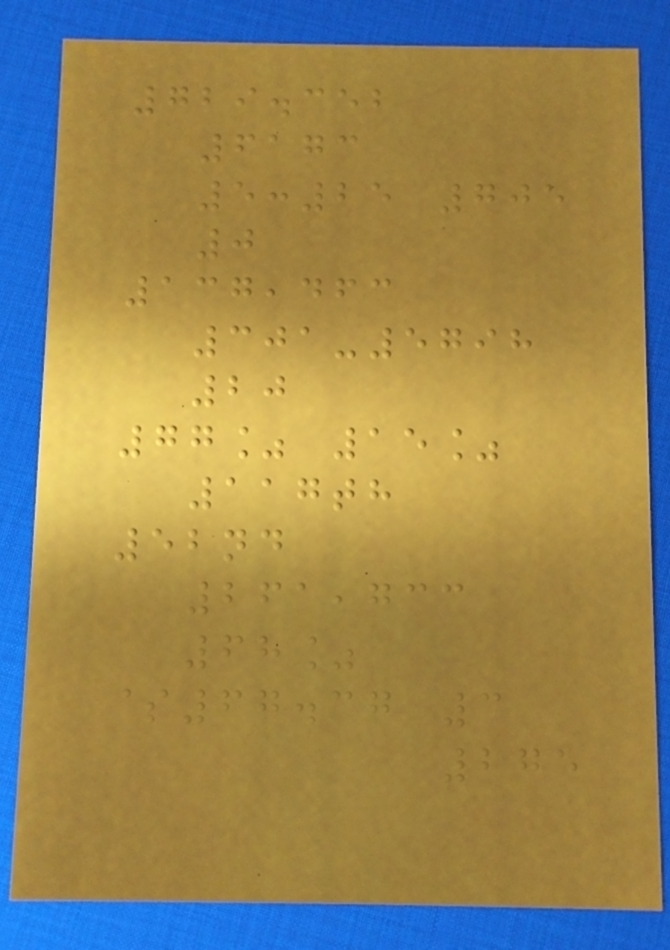729.352
6173
5:25 705
0
137,463
301-5798
20
77% 15%
117th
52nd
261,733
68%
$67.37 3
275
